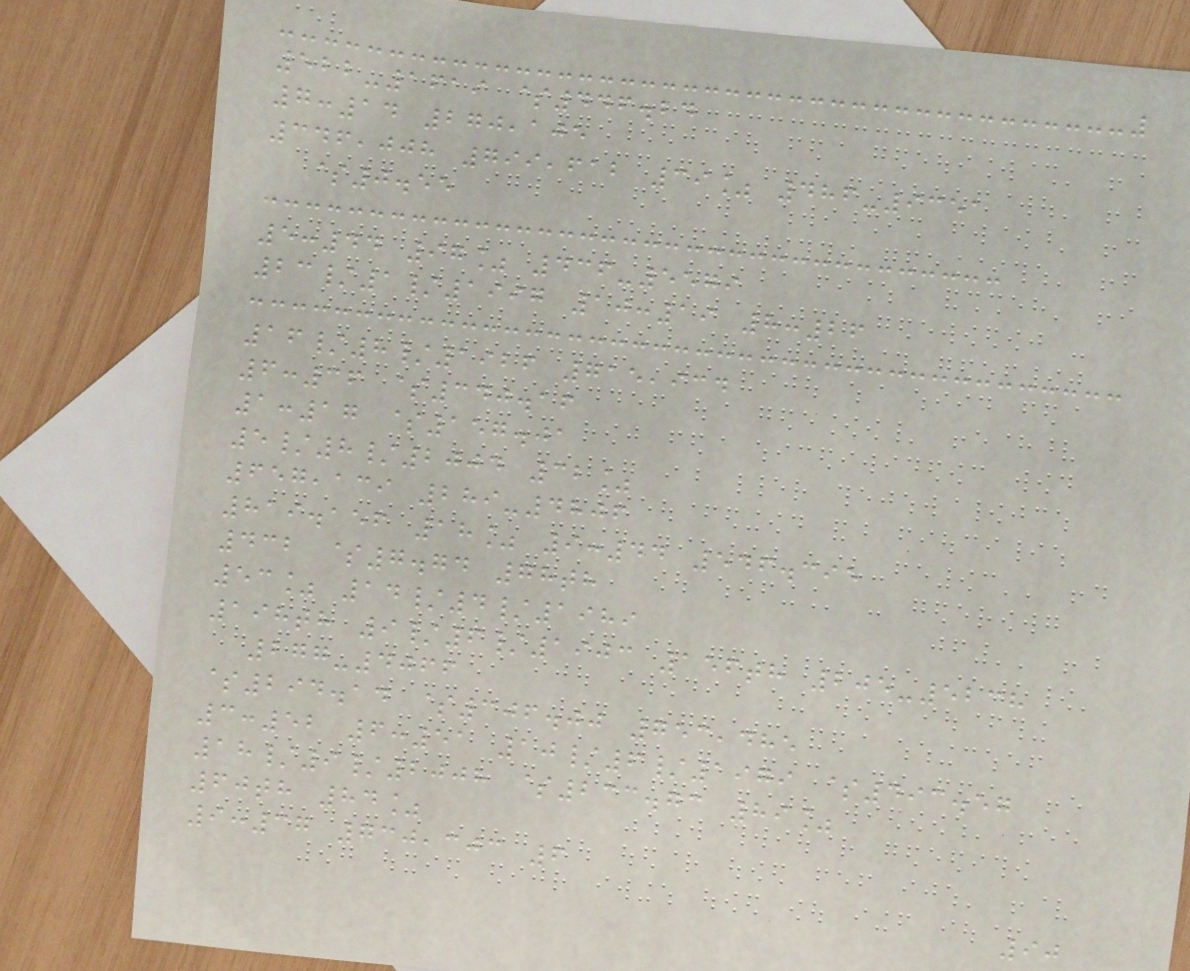522-1619 $446.24
7:14 270,105
346,008 799,612 39% 486-9351
$0.55
5:44 97% 436-5579
23/1/1997 10:19 8:26
16/8/1926 715,934
6:36 $340.16
1:17 $157.01
5/8/2004 32%
657,139 289-4806
819.156 18% 9:44 546.395
432 $7.74 78th
53% 14/4/1989
198th 9/6/1903 156th 205-5238
277-4066
$294.14 $306.00 753,485
3:52 6:51 10/6/1979 $493.57
18/9/2008 $233.73 89%
60th 84%
9:37 730,303 6
90
